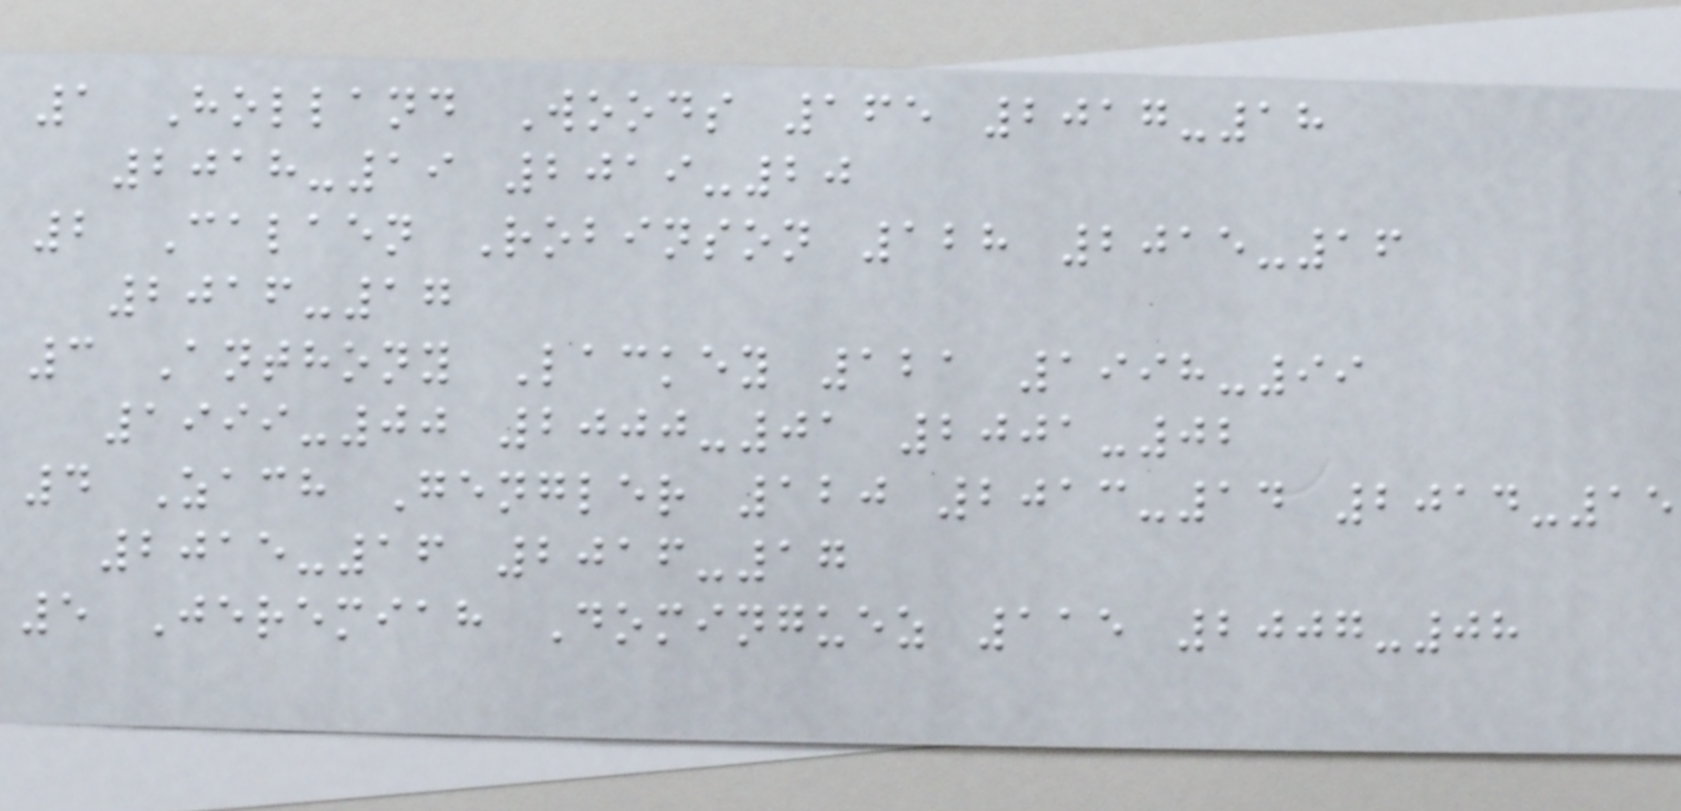1 Holland Woods 165 2017-18
2018-19 2019-20
2 Calaen Robinson 128 2015-16
2016-17
3 Anthony Lackey 121 1998-99
1999-00 2000-01 2001-02
4 Zach Gengler 120 2013-14 2014-15
2015-16 2016-17
5 Jeremiah Dominguez 115 2007-08
